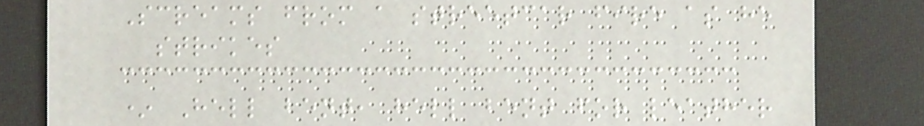Screams from a streetcar fire as he
strikes
* Hell bent, hell bent for leather
